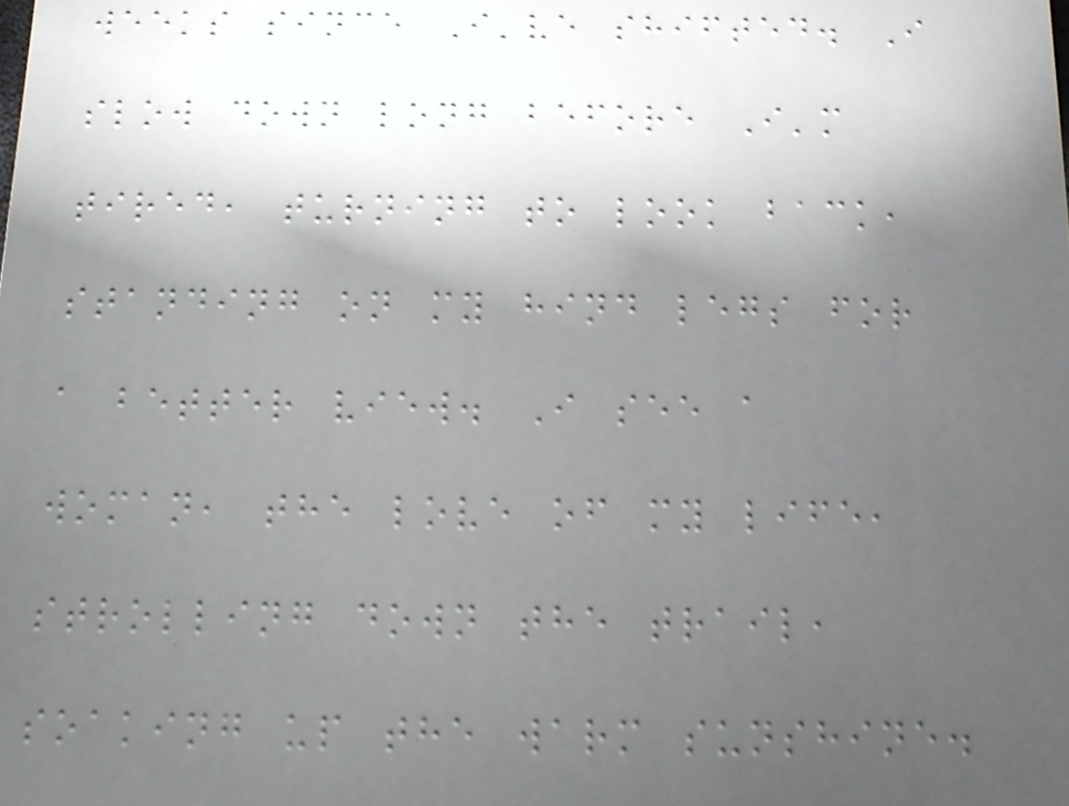weeks since I've shifted. I
slow down long before I'm
tired, turning to look back,
standing on my hind legs for
a better view. I see a
woman, the love of my life,
strolling down the trail,
soaking up the warm sunshine.
